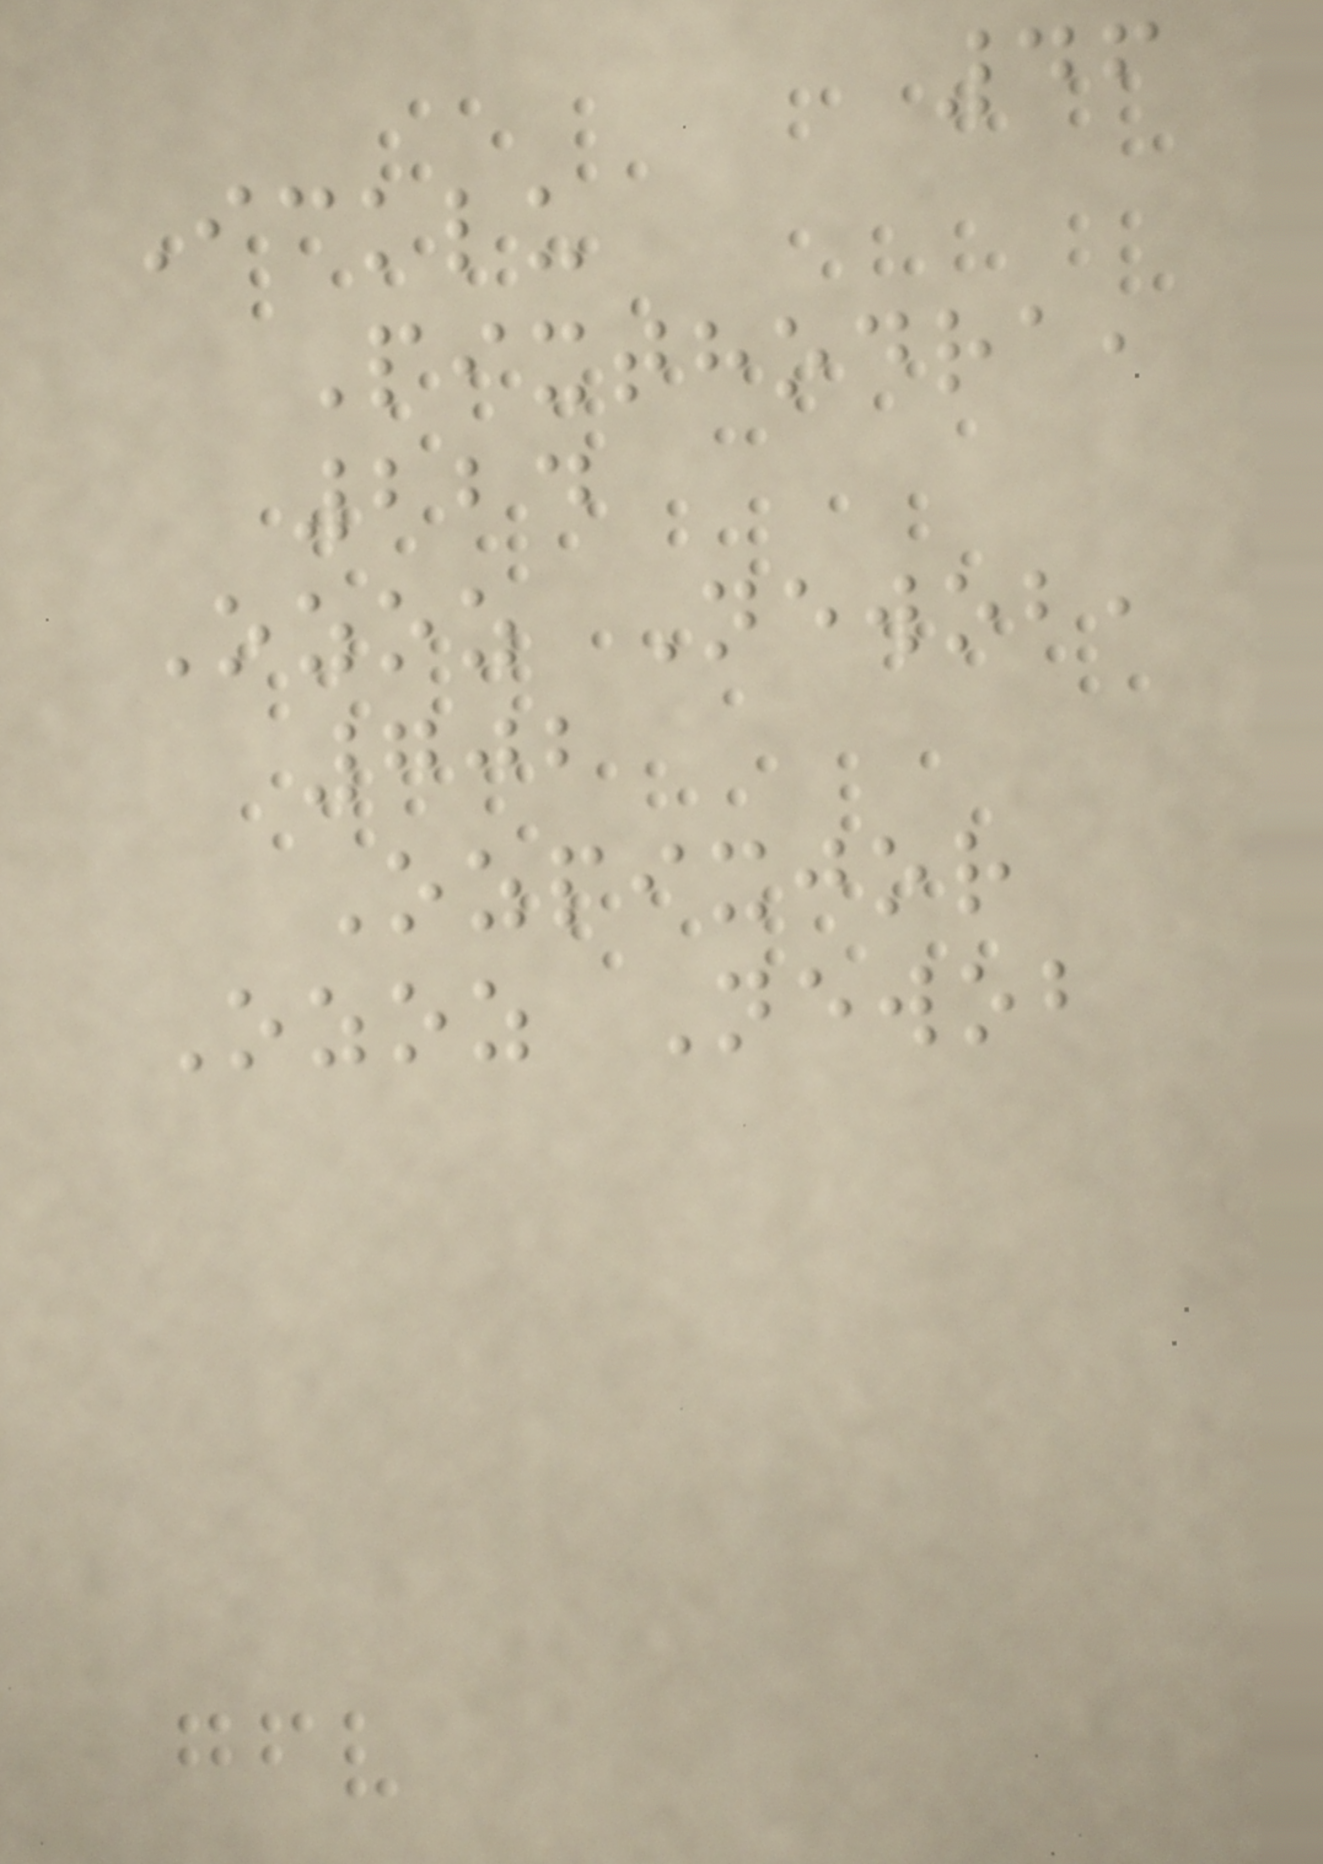46
Icklu
Pixthodra,
224
Ozoz Newob,
702
Ozpixjor
Ozoz Newob
